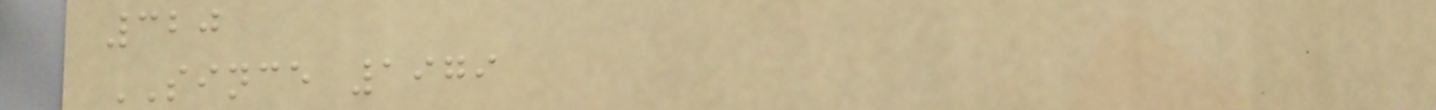320
SINCE 1979
